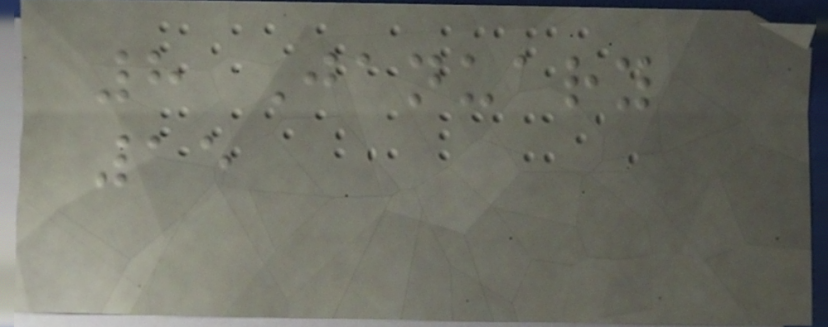8 January
15
